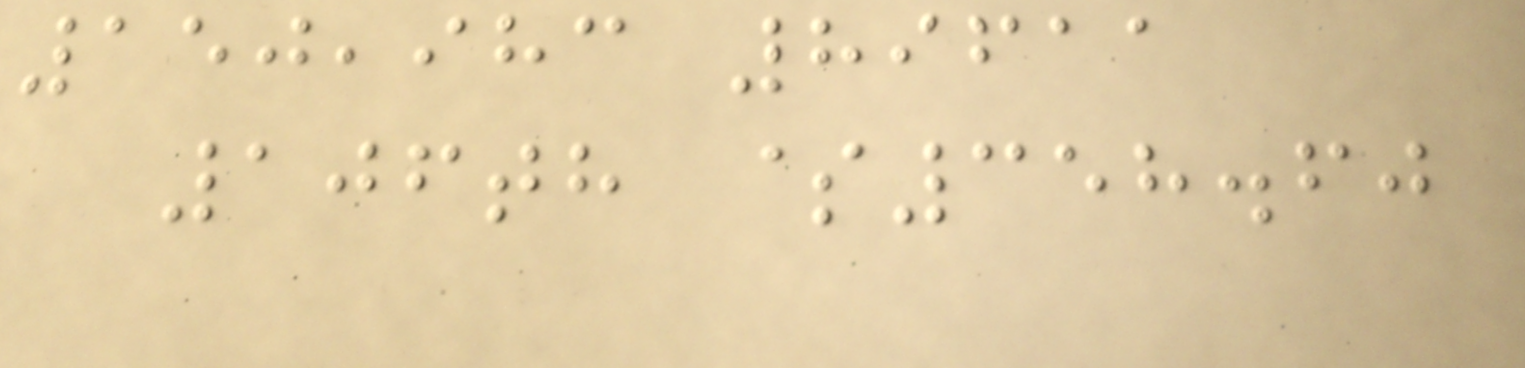150,983 89611
106th $358.60
